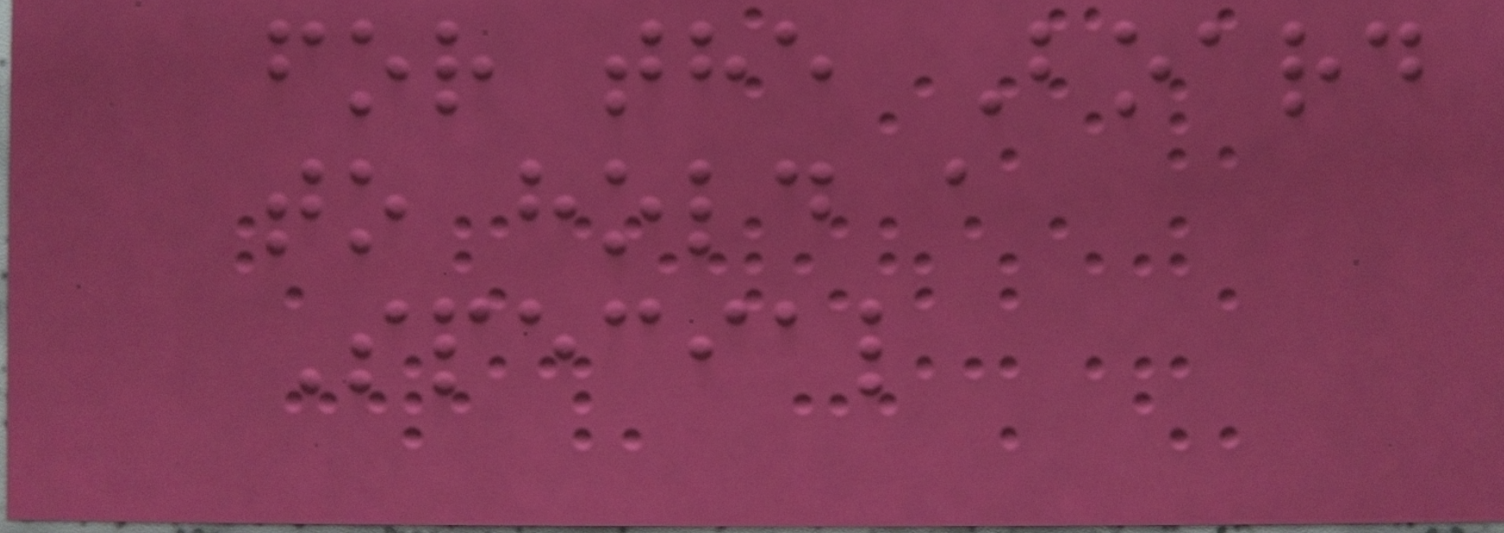for the Board
to hold a
Special
